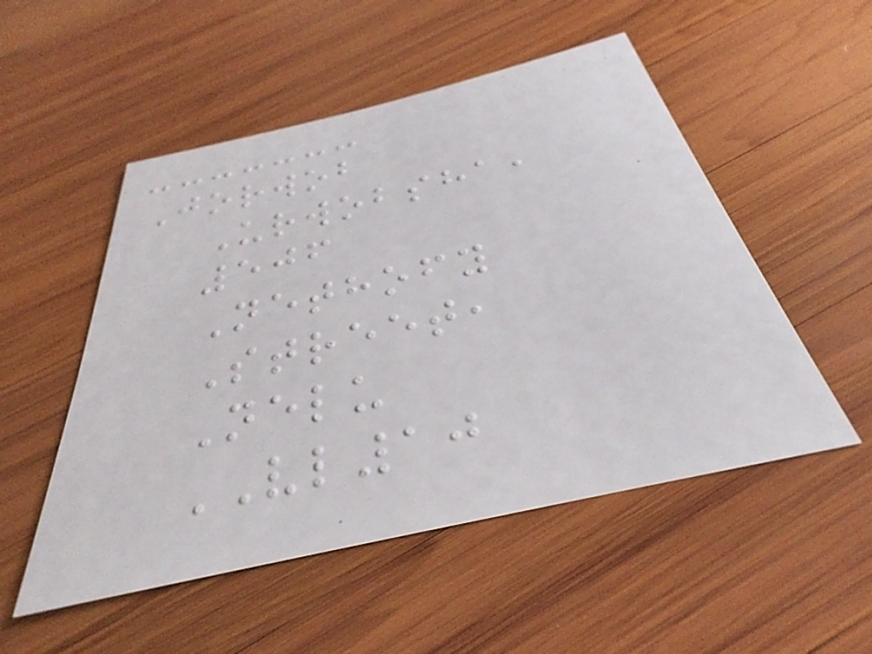Jorwob
Urwobsha,
506
Nethofy
Street,
Nelu
VL10
